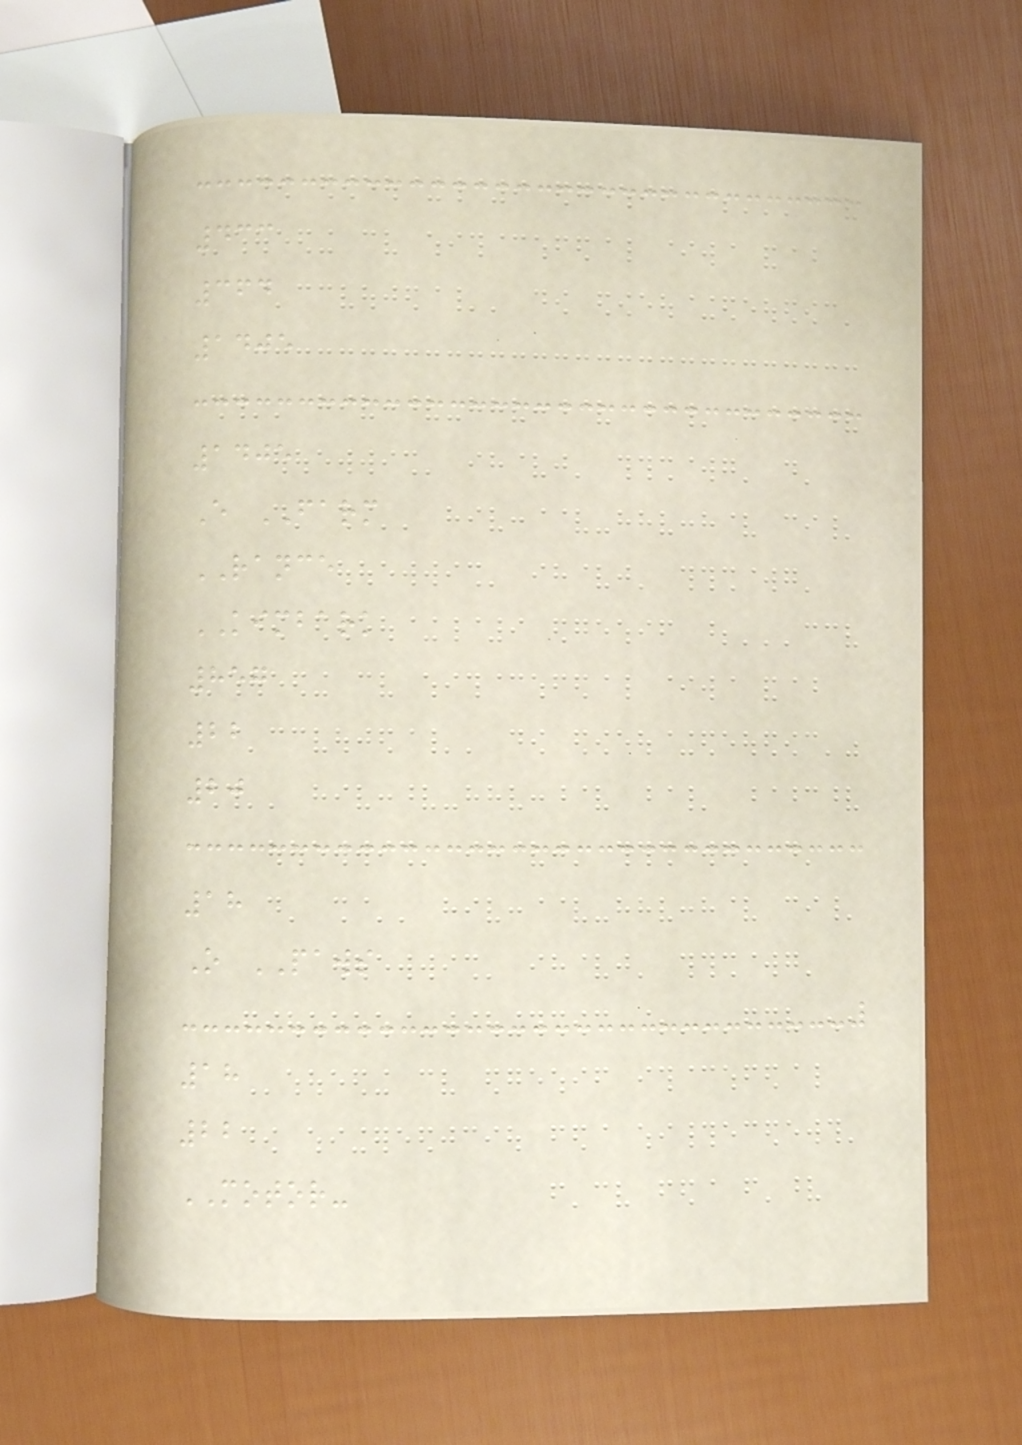433
364
1405
1405
E FARM
RANCE
KIMBARK
857
22
20
18
O PAWS
18
22
MOTOR-
